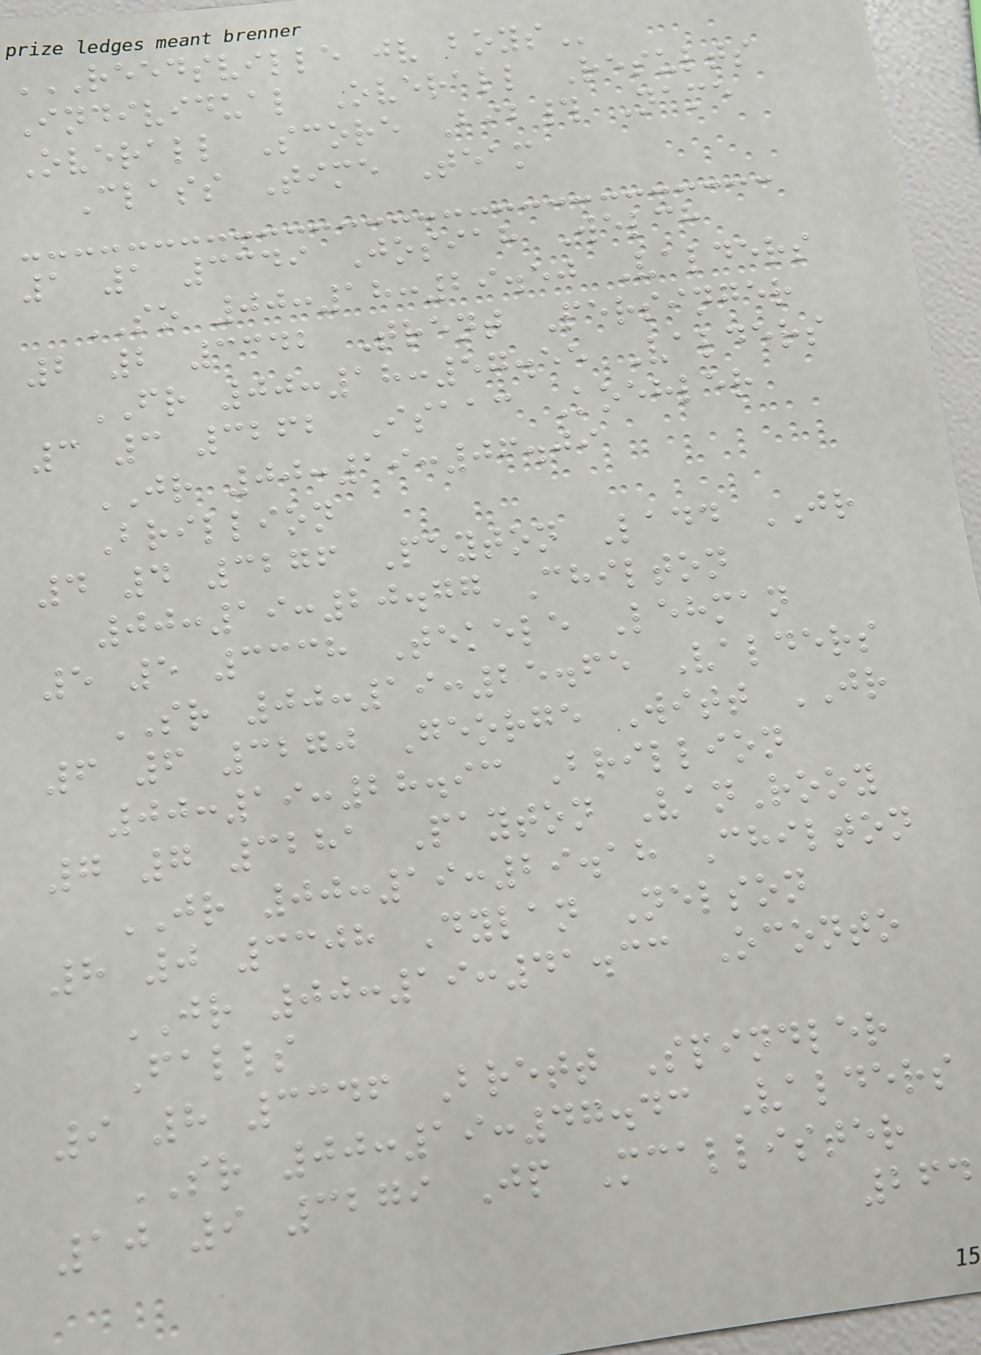REEDSVILLE JV BOYS
Individual Overall Results
Overall Score Bib# Name
Class Time Team
1 1 3349 Josiah Welch
SO 00:18:29.50 Valders
2 2 3342 Trent Persinger
FR 00:18:57.55 Valders
3 3 3262 Isaac Koehler
JR 00:19:06.09
Brillion
4 4 3276 Peyton Ladd JR
00:19:20.77 Chilton
5 5 3338 Tekele Lehman
SR 00:19:25.65 Valders
6 6 3270 George Witt JR
00:19:28.93 Brillion
7 7 3281 Payton VanRooy
JR 00:19:29.18 Chilton
8 0 3308 Dylan Nelson
JR 00:19:41.33 Oconto
Falls
9 8 3346 Brett Spindler
SR 00:19:47.43 Valders
10 9 3279 Jp Mcallister
264
